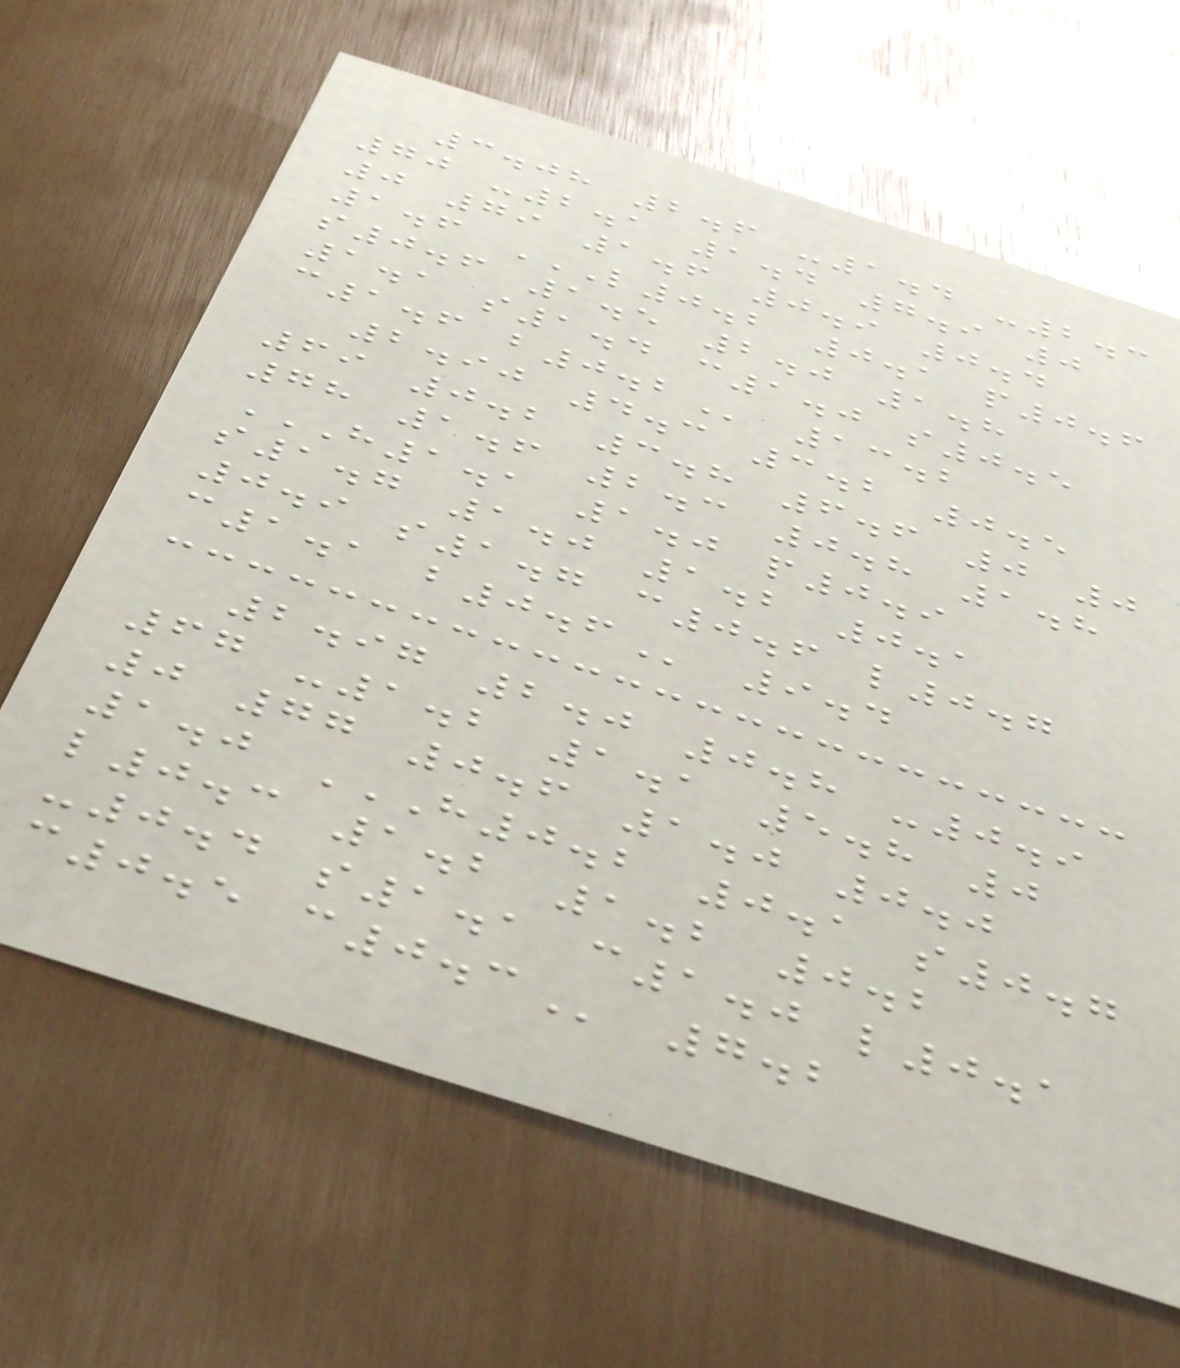3.08 2.6 -1.4 -2.3
70 -2.1 1.4 7.9 0
0 79 1.6 0.9 0.4
1.6 L0.2 0.1 P0.6
S0.6 1.5 2.0 1.8
1.1 S1.4 C1.0 S0.5
C1.6 B0.2 13.2
2.90 4.3 3.2 0.5
69 0.2 3.8 6.6 0 0
78 1.6 2.3 0.8 1.8
H1.1 1.0 P0.9
S1.7 1.0 1.2 0.1
0.9 S1.7 C0.6 L0.7
C1.1 B0.6 9.4
2.97 2.0 0.8 -0.9
67 -1.2 1.1 5.8 0
0 77 0.6 1.0 0.0
1.0 H0.2 0.1 S0.7
L0.3 1.2 1.2 0.2
-0.4 S1.1 C1.0 L0.1
C0.5 C0.3 7.2
